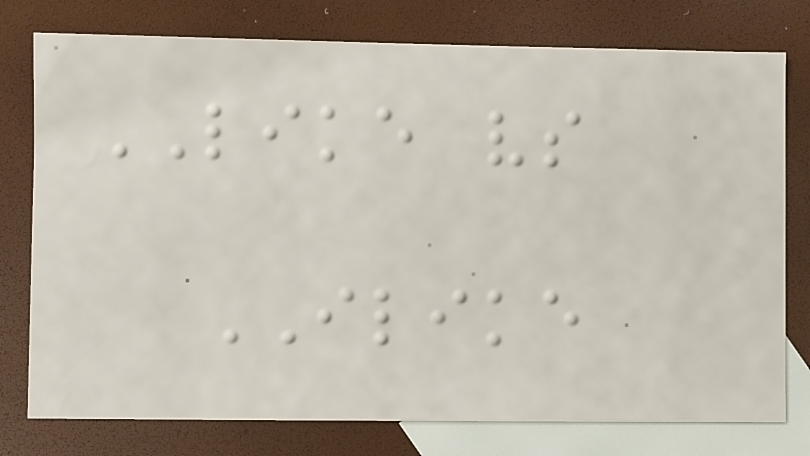LIKE vs
ILIKE
